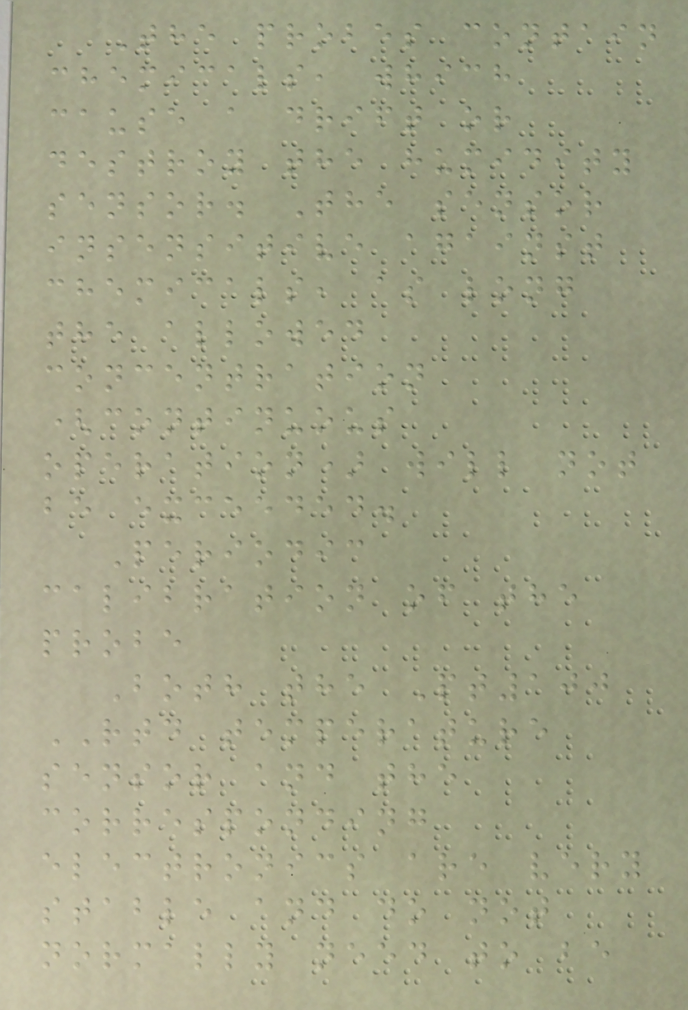The probes contain
chemicals, which
cause a drift or
destroy the humidity
sensor. The sensor
insensitive against
chemicals, as long
the allowed
concentration
(continuous
operation) will not
be exceeded.
Periodic
calibration of the
probe
Both the Pt100
RTD temperature
sensor and the
corresponding
electronics are very
stable and do not
normally need to be
